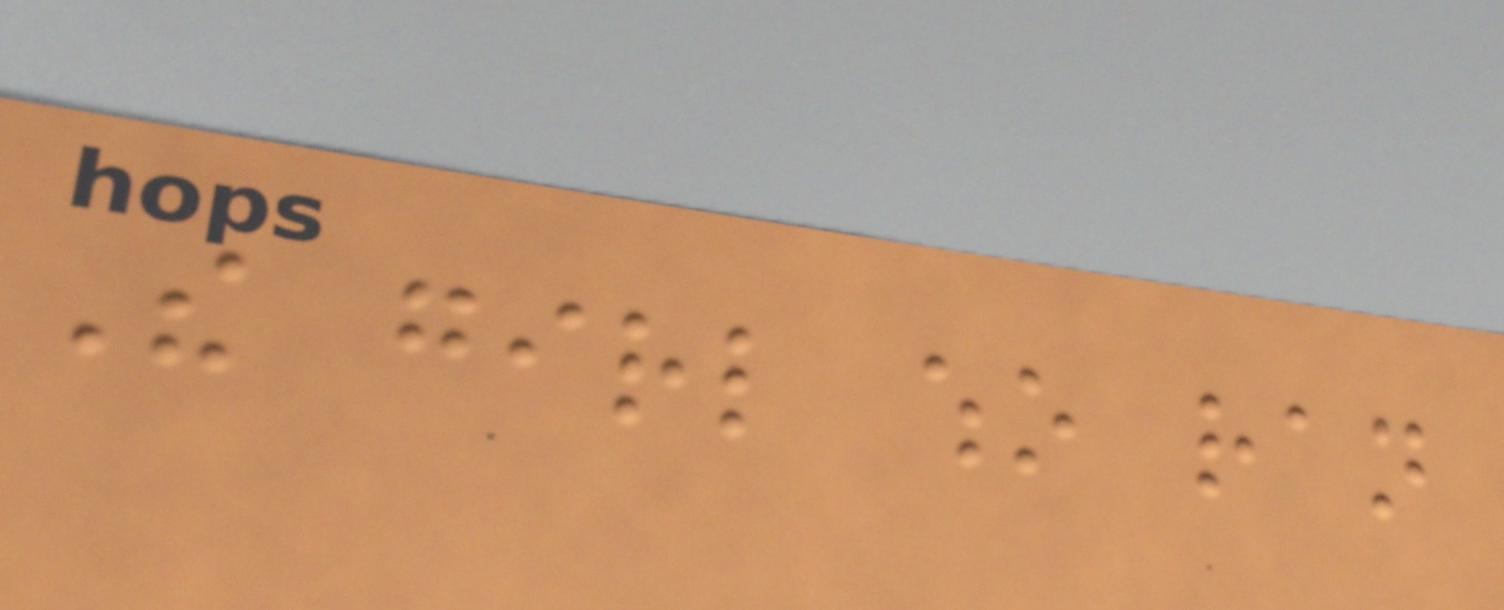The girl who ran
